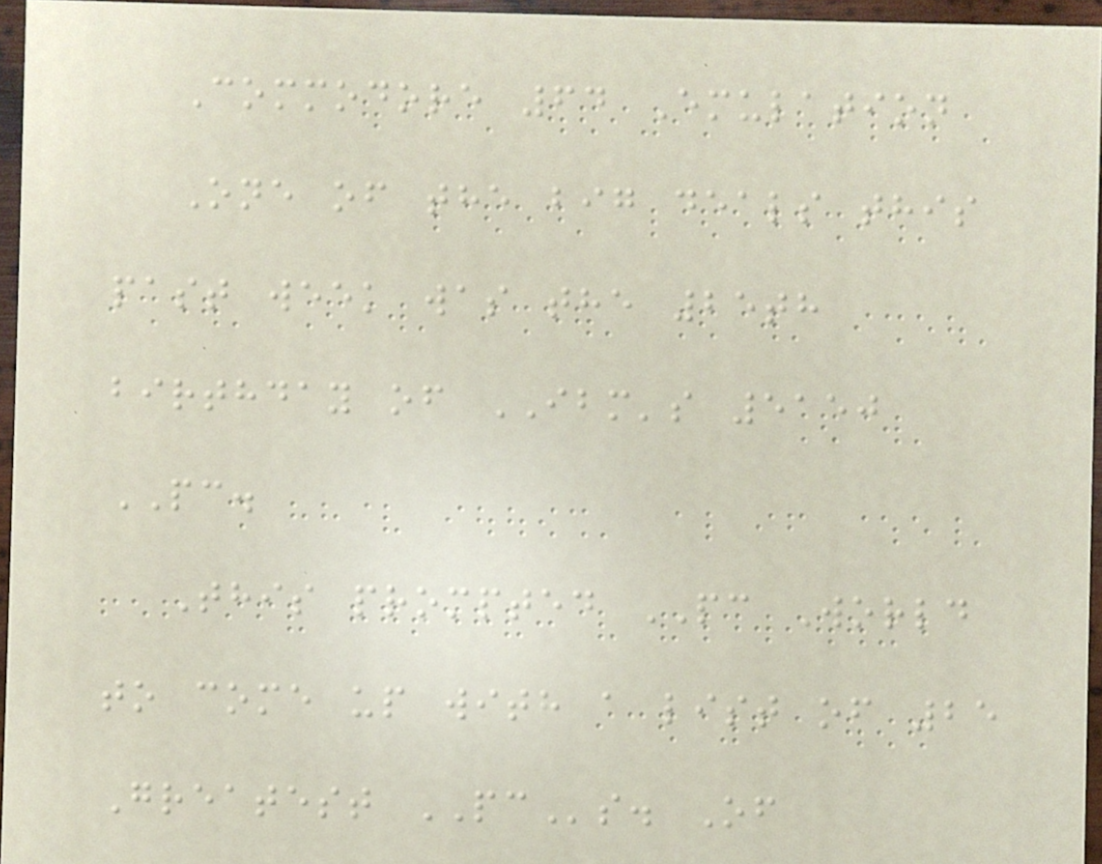Commodore 64 Emulation
One of the big deals this
past week was the 25th
birthday of IBM's 5150
PC.
This prompted PC World
to come up with a list of 25
Greatest PCs. Of
